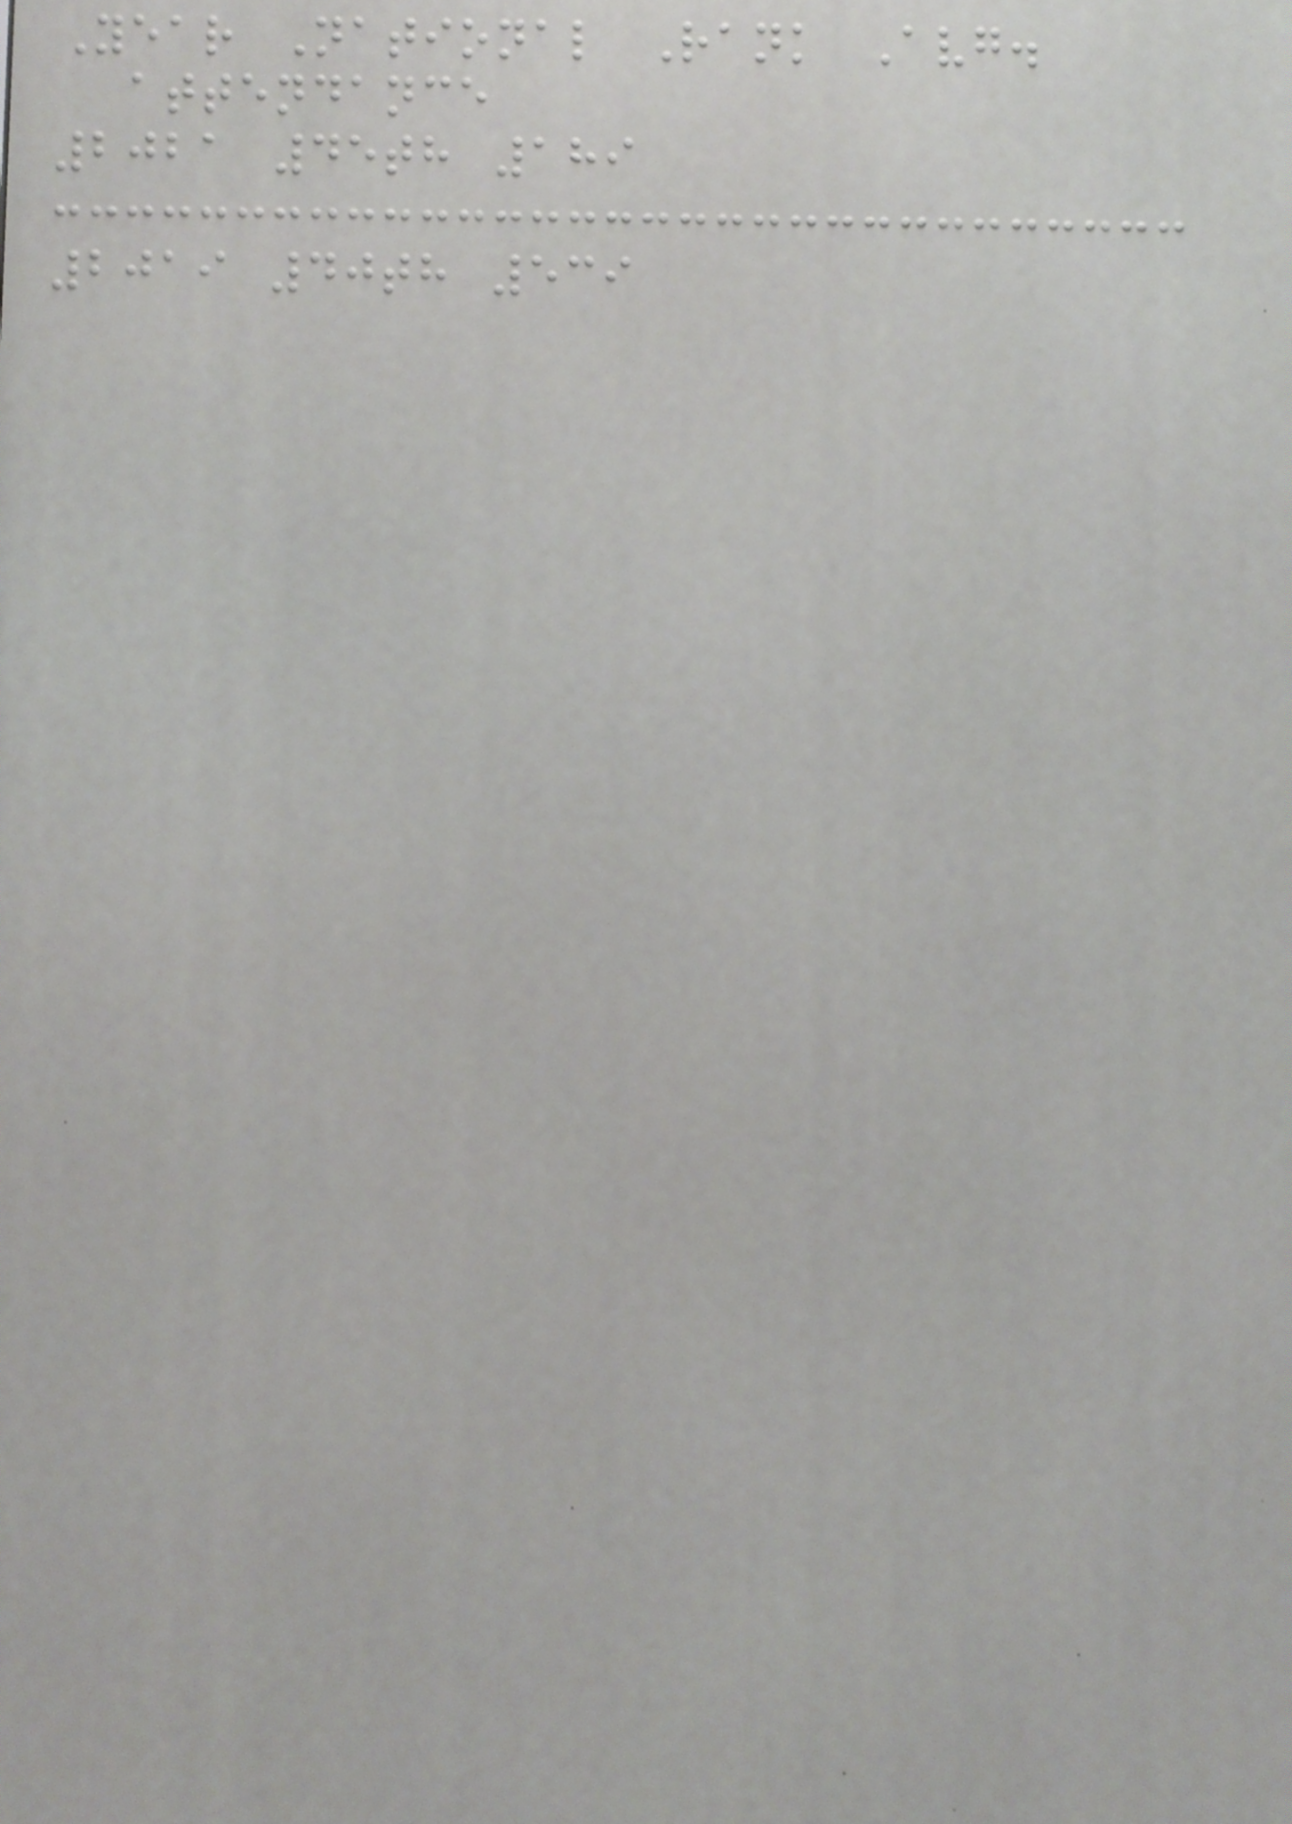Year National Rank Avg.
attendance
2021 45th 189
2019 40th 539
